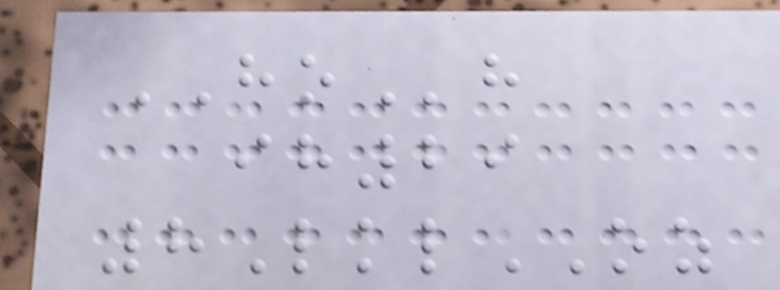HOh
ih29
8LklOZ
